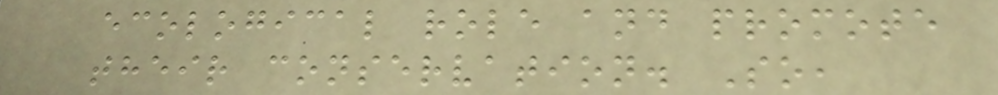ecological role and promote
their conservation. So,
